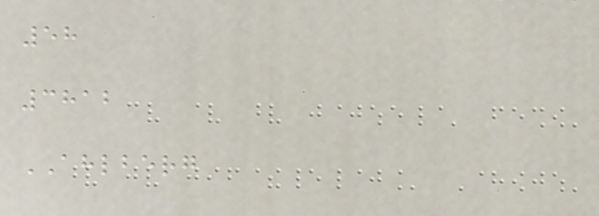58
3812
AHLBERG
